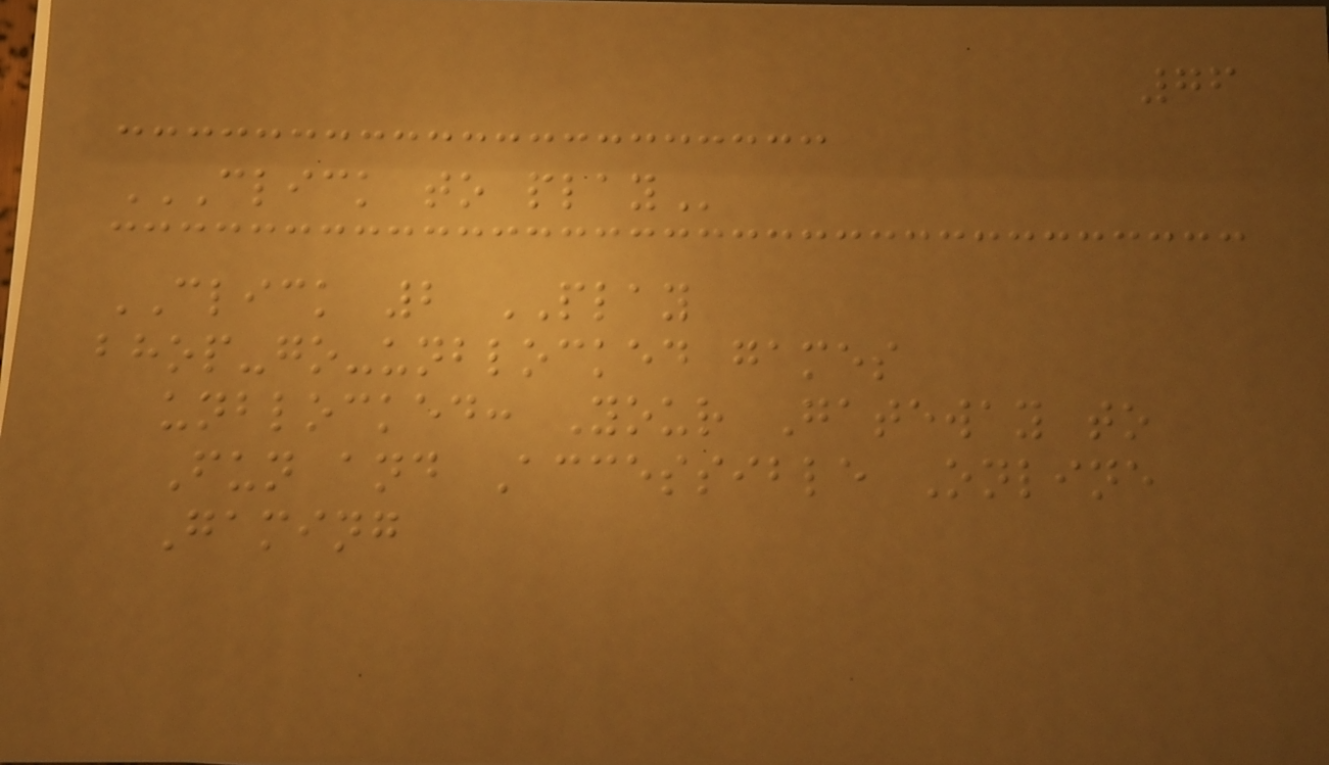76
CLICK TO PLAY
CLICK 2 PLAY
bhop-go-unblocked games
unblocked: Your Gateway to
Fun and Accessible Online
Gaming
